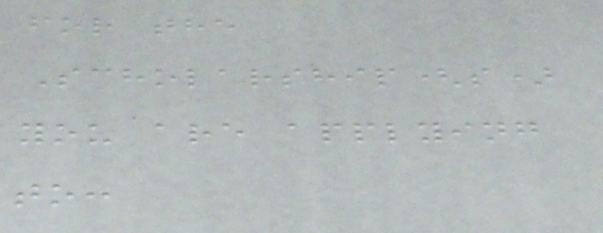for the
Scholarship(s)
you are applying
to:
